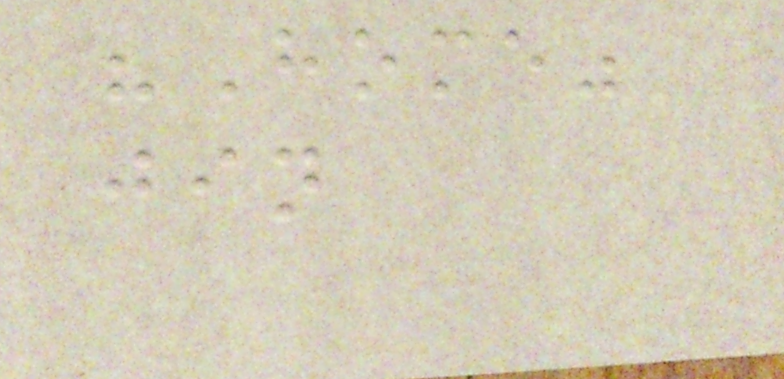"Home"
jin
